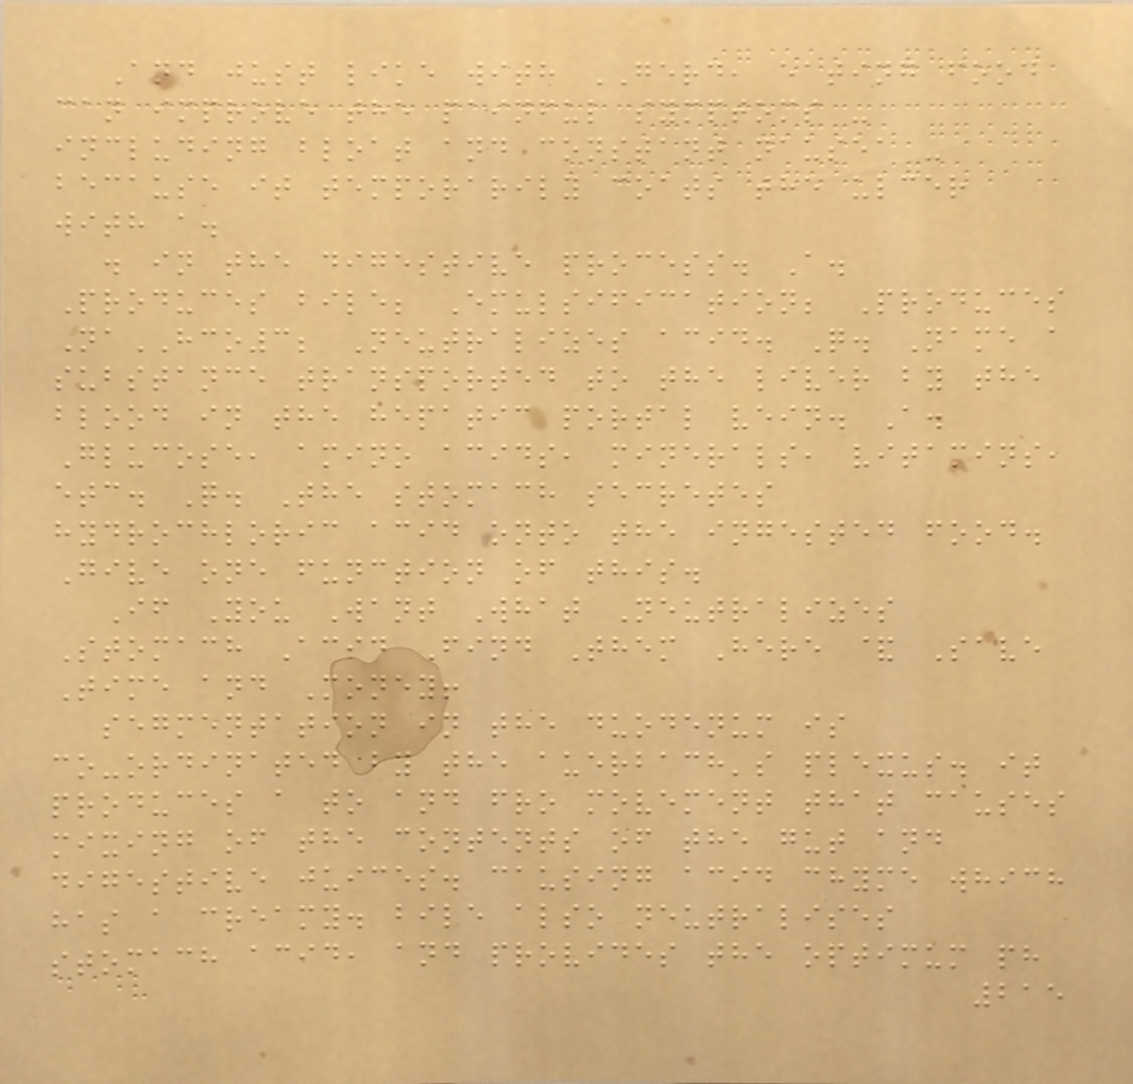And just like with GERD, eating food
can improve the painful symptoms -
including bloat and constant nausea -
because it temporarily coats the ulcer
with a.
. in the digestive process. A.
Produces bile; Emulsification; Produces
NaHCO3; Neutralizes acid. Q. Name a
substance transported to the liver by the
blood in the hepatic portal vein. A.
Glucose, amino acids, minerals, vitamins,
etc. Q. The stomach secretes
hydrochloric acid onto the ingested food.
Give one function of this.
If You Want What Neutralizes
Stomach Acid Find Them Here & Save
Time and Money!
segmentation in the duodenum is
co-ordinated by the auerbach's plexus. it
produces a to and fro movement that causes
mixing of the contents of the gut and
digestive juices. causing acid chyme which
has a creamy. bile also neutralises
stomach acid, and provides the optimum ph
215
